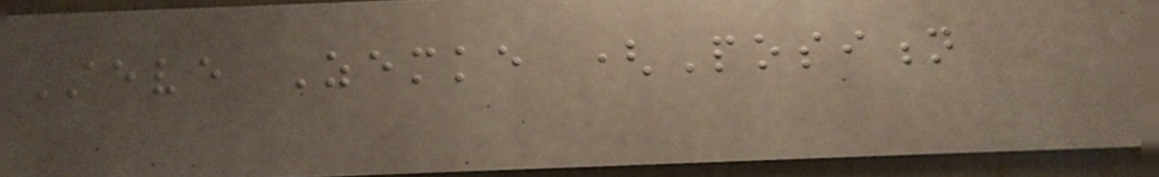Steve Zemke (Position
